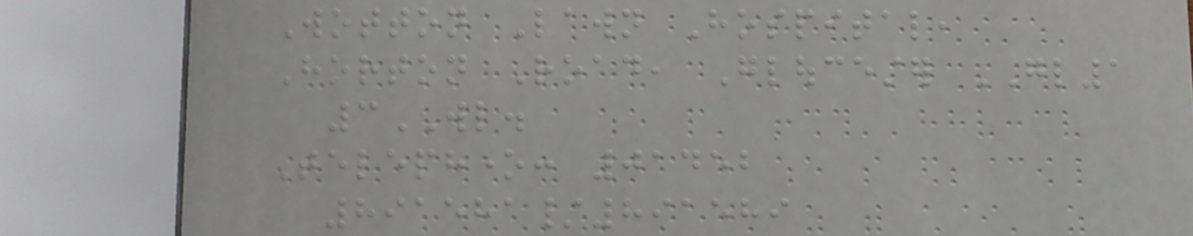Wotton Lawn Hospital,
Horton Road, Gloucester GL1
3WL.
Telephone: 01452
891581/891589
